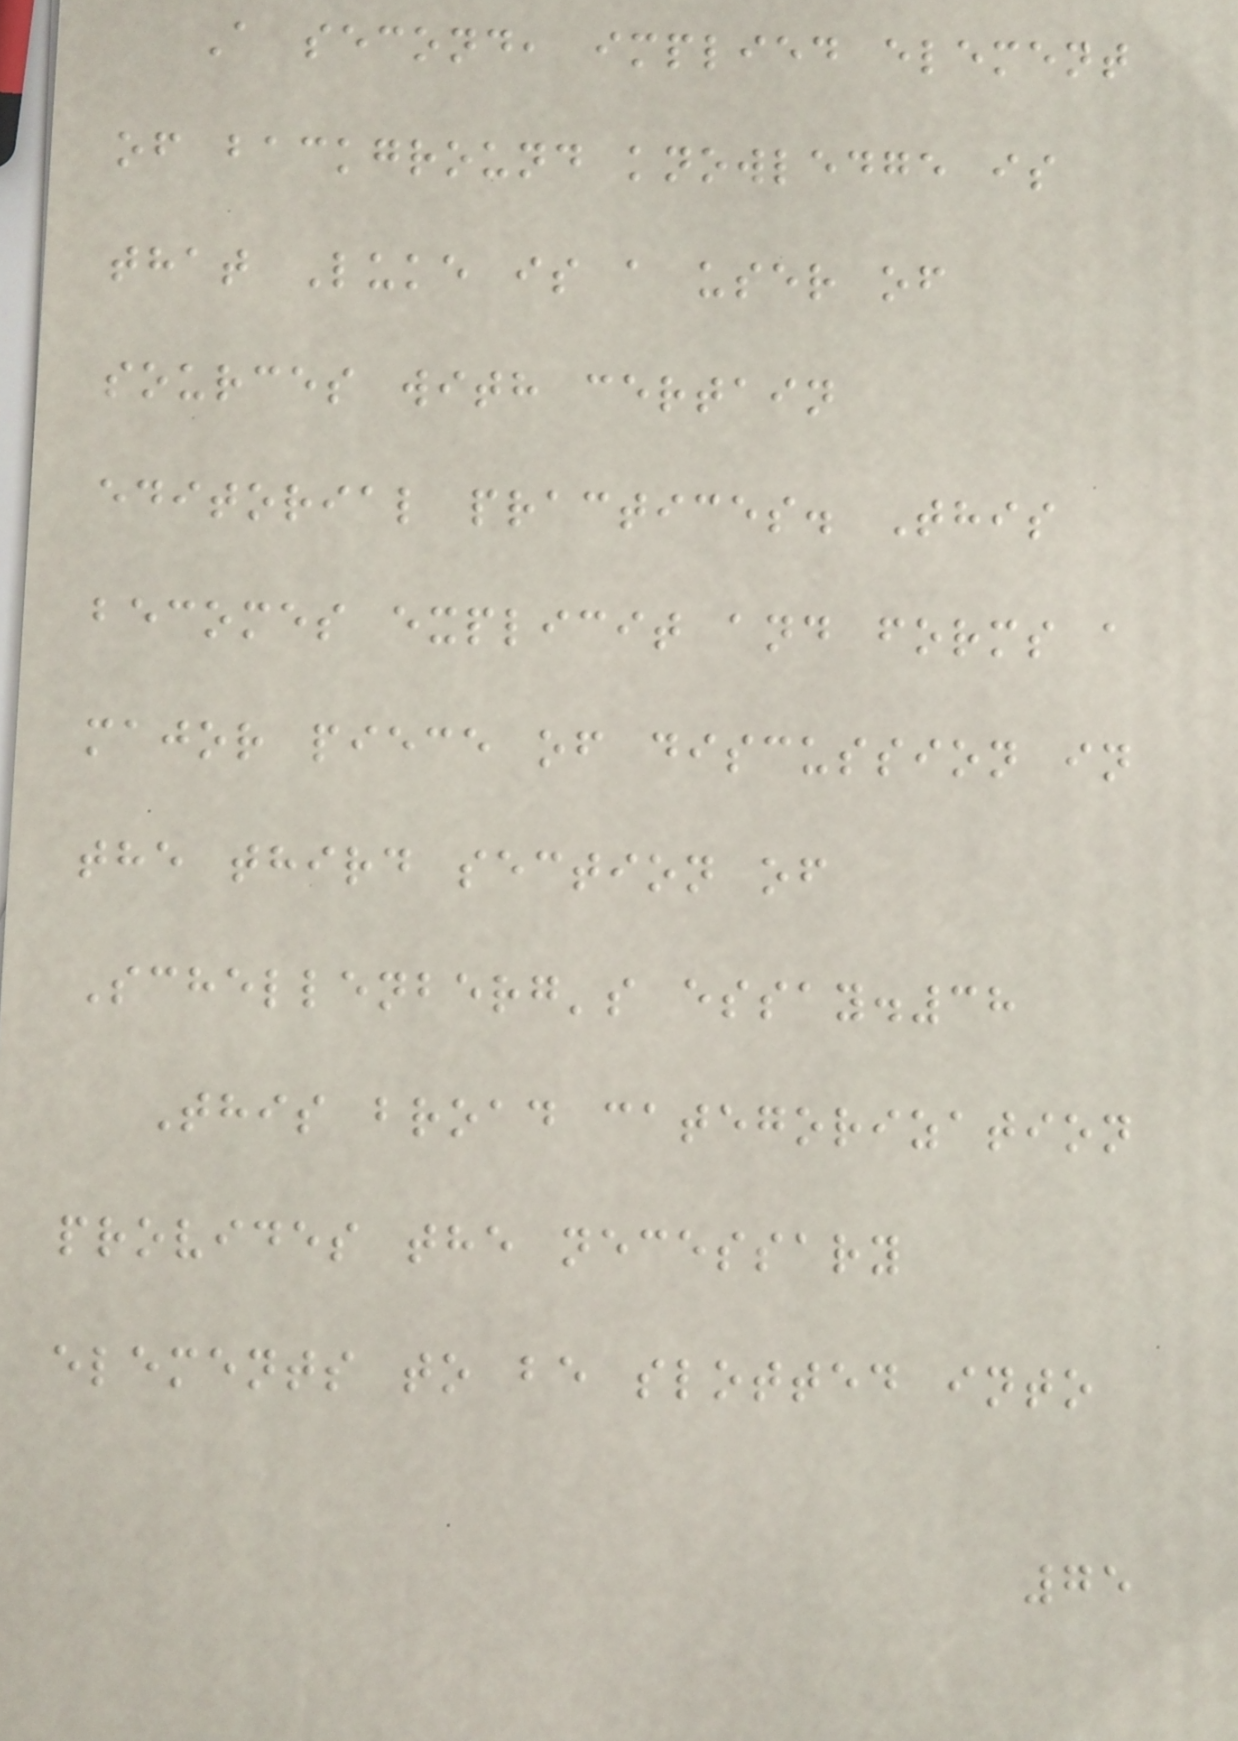A second, implied element
of background knowledge is
that Luke is a user of
sources with certain
editorial practices. This
becomes explicit and forms a
major piece of discussion in
the third section of
Schellenberg's essay.38
This broad categorization
provides the necessary
elements to be slotted into
75
